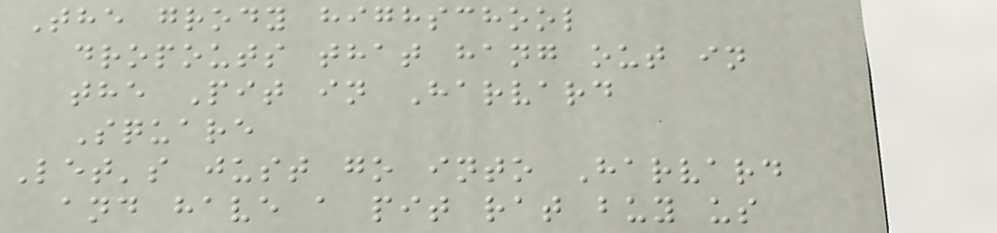The grody highschool
dropouts that hang out in
the Pit in Harvard
Square
Let's just go into Harvard
and have a pit rat buy us
